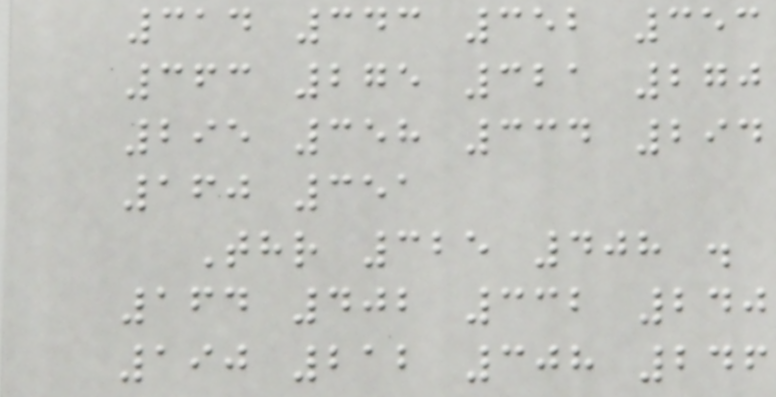314 343 352 353
363 275 321 270
295 358 334 294
160 351
Thr 325 408 .
164 402 332 240
190 212 308 246
